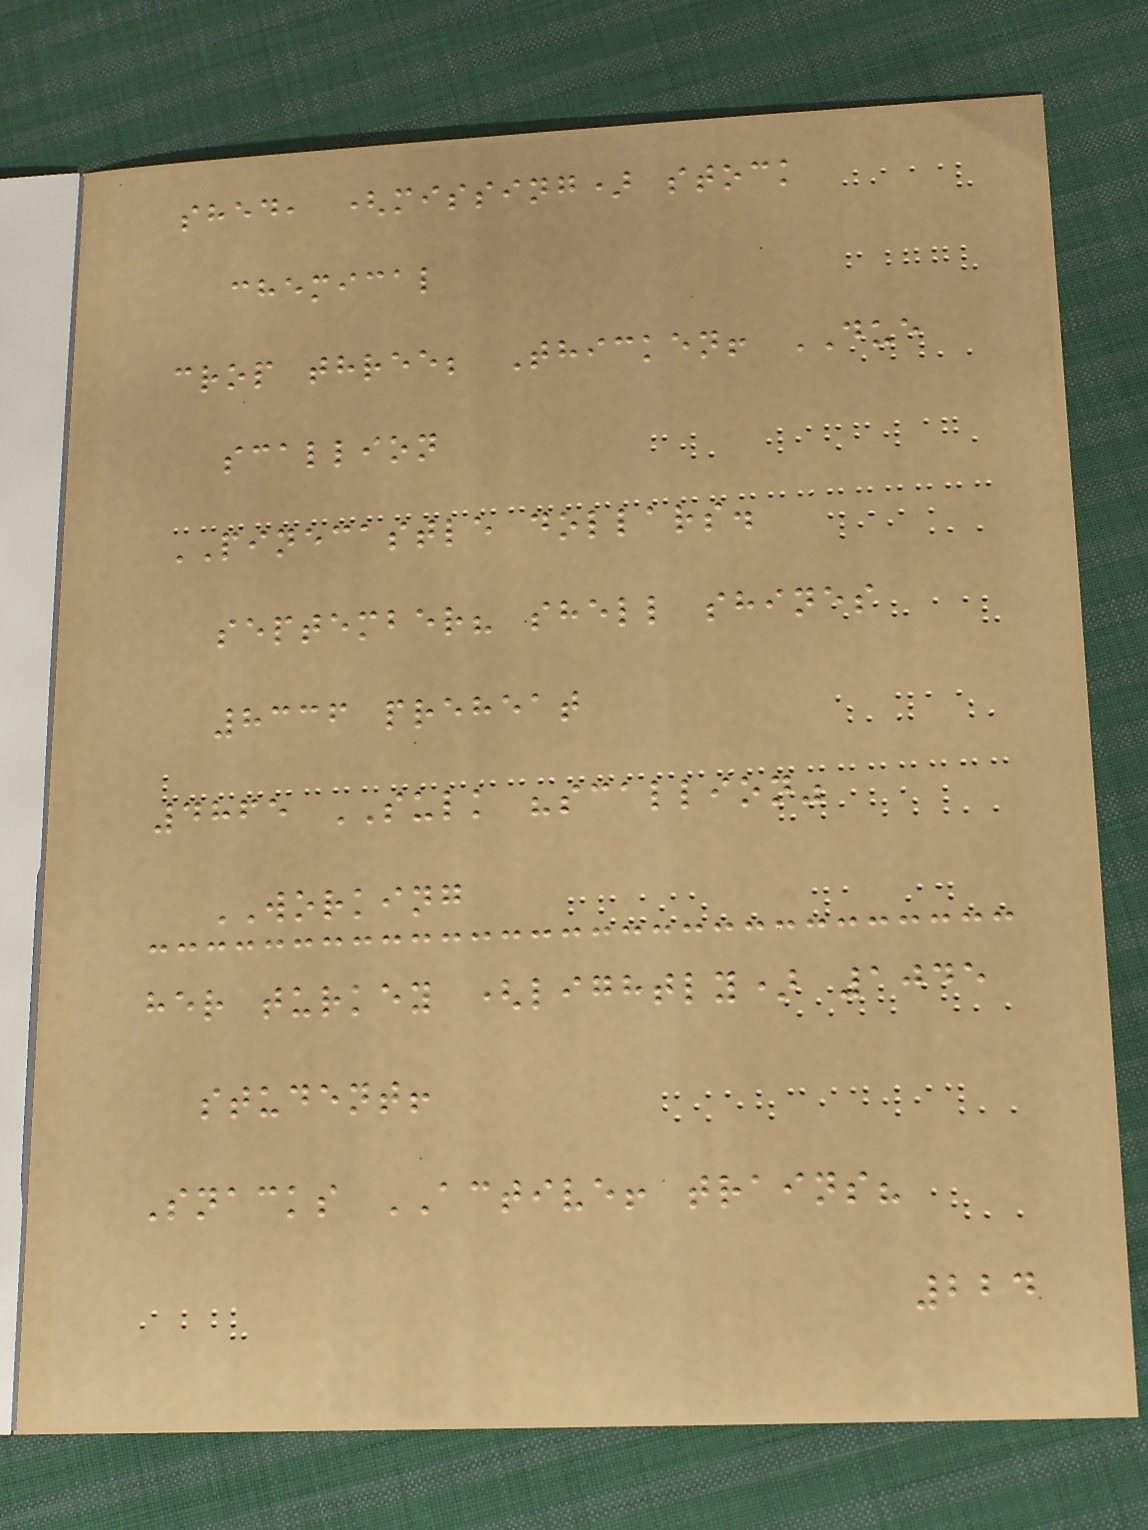shed, (missing) stock
chemical
crop three; Thicken! DUE
scallion
PINECASTLE dollars.
september? shell shines
8336 preheat
4865 SULK "scallion"
WORKING
her turkey (lightly) 1045
student!
Snacks ACTIVE! trains?
224
